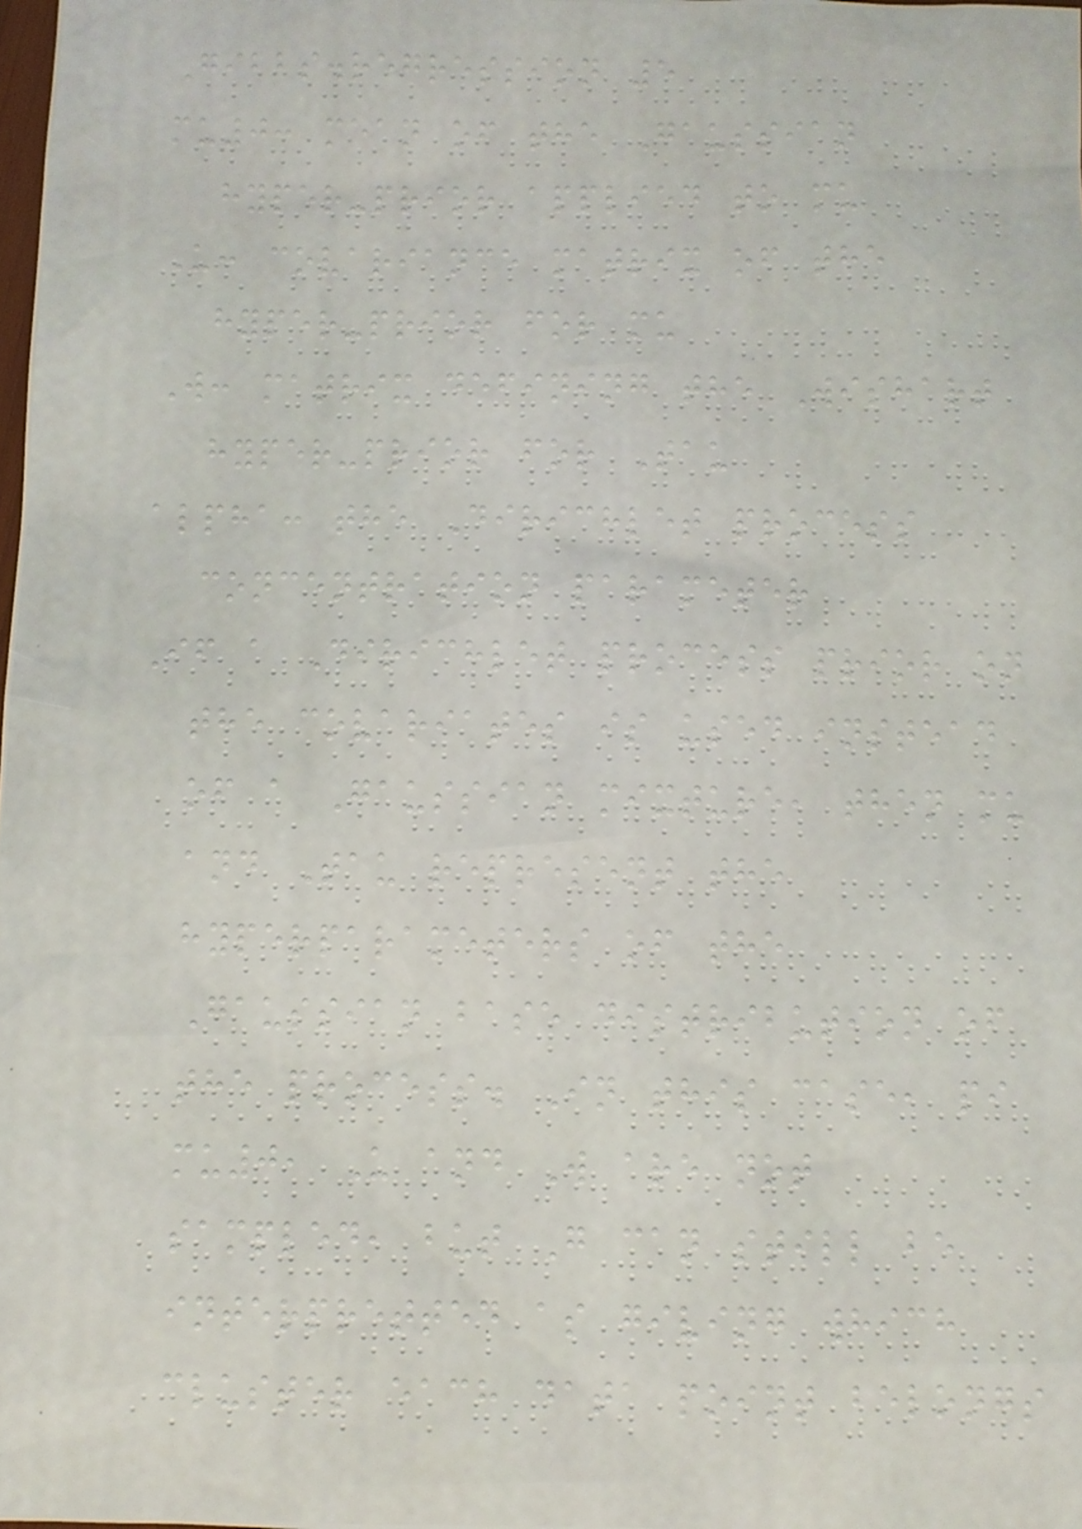Gibbs.regression 5
mu0: mean of the Gaussian
hyper-prior applied to mu
U: covariance matrix of the
hyper-prior for mu
W: matrix defining the Wishart
hyper-prior for Tau
alpha: the Dirichlet process
concentration parameter
If a Dirichlet process prior on
the covariates is used instead
of a Gaussian mixture, then mu
and Tau represent the
hyperparameters of the
Gaussian base distribution of
the process. In this case, pi
mu0, U and W are not
sampled, but G can still be
interpretted as giving which
cluster each data point belongs
